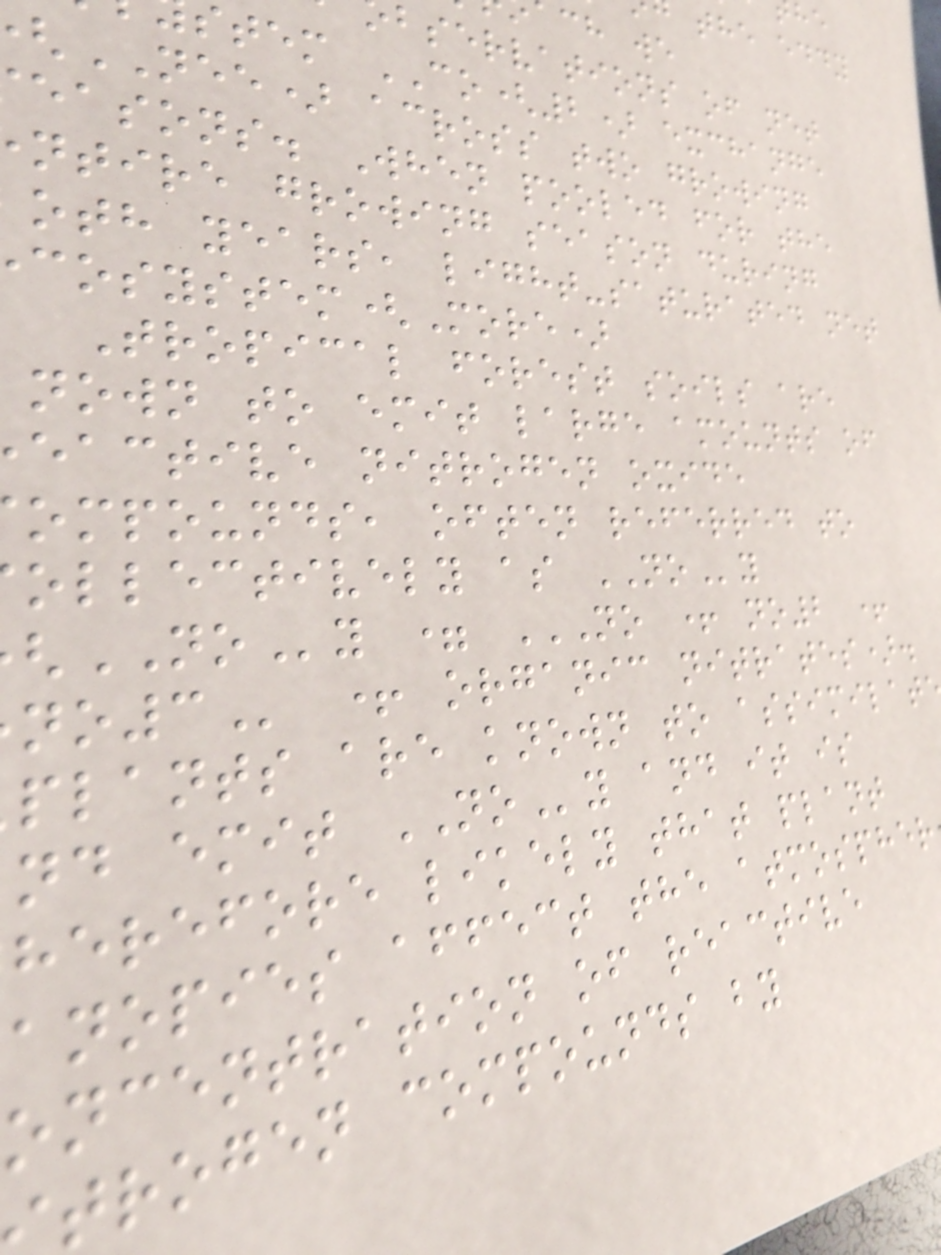the eddy
bservations of net
tem CO(2) exchange
NEE) across two growing
easons. When pooled for the
ntire growing season during
oth years, light-saturated net
cosystem(More)
Tropical forest soils are
nown to emit large amounts of
eactive nitrogen oxide
ompounds, often referred to
ollectively as NOy
+ organic nitrates).
plants are known to assimilat
nd emit NOy and it is
herefore likely that plant
anopies affect the atmospher
oncentration of reactive
trogen compounds by
